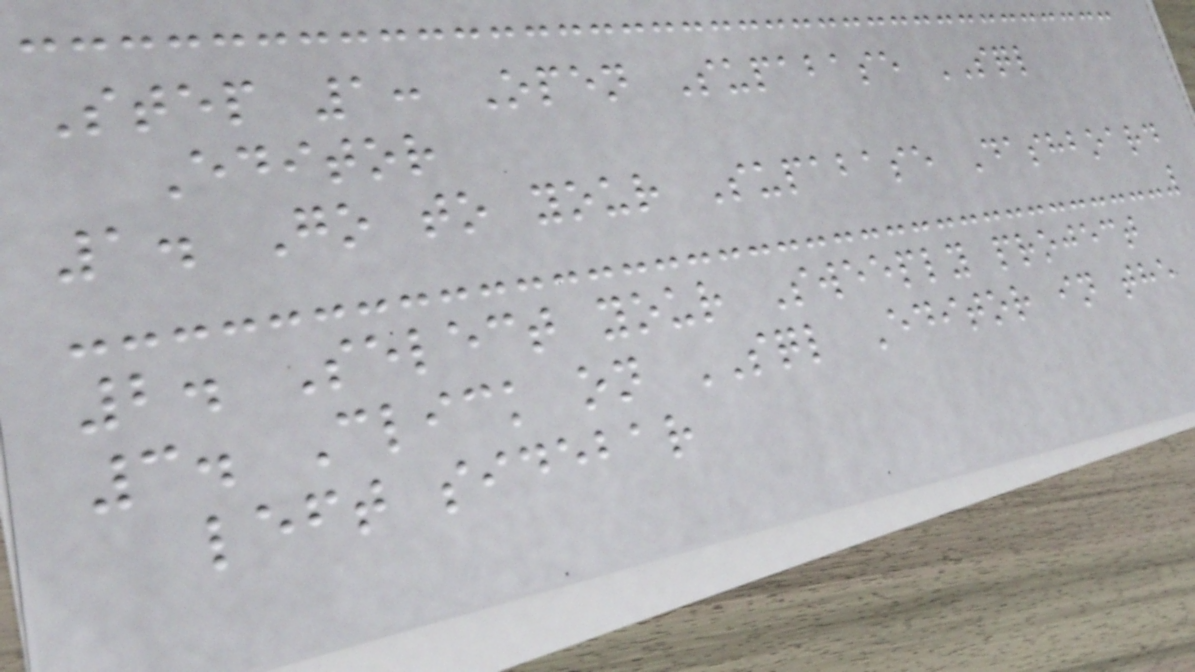Step 1: Open Supabase SQL
Editor
1. Go to your Supabase Dashboard
2. Select your Sweeply project
3. Click on SQL Editor in the
left sidebar
